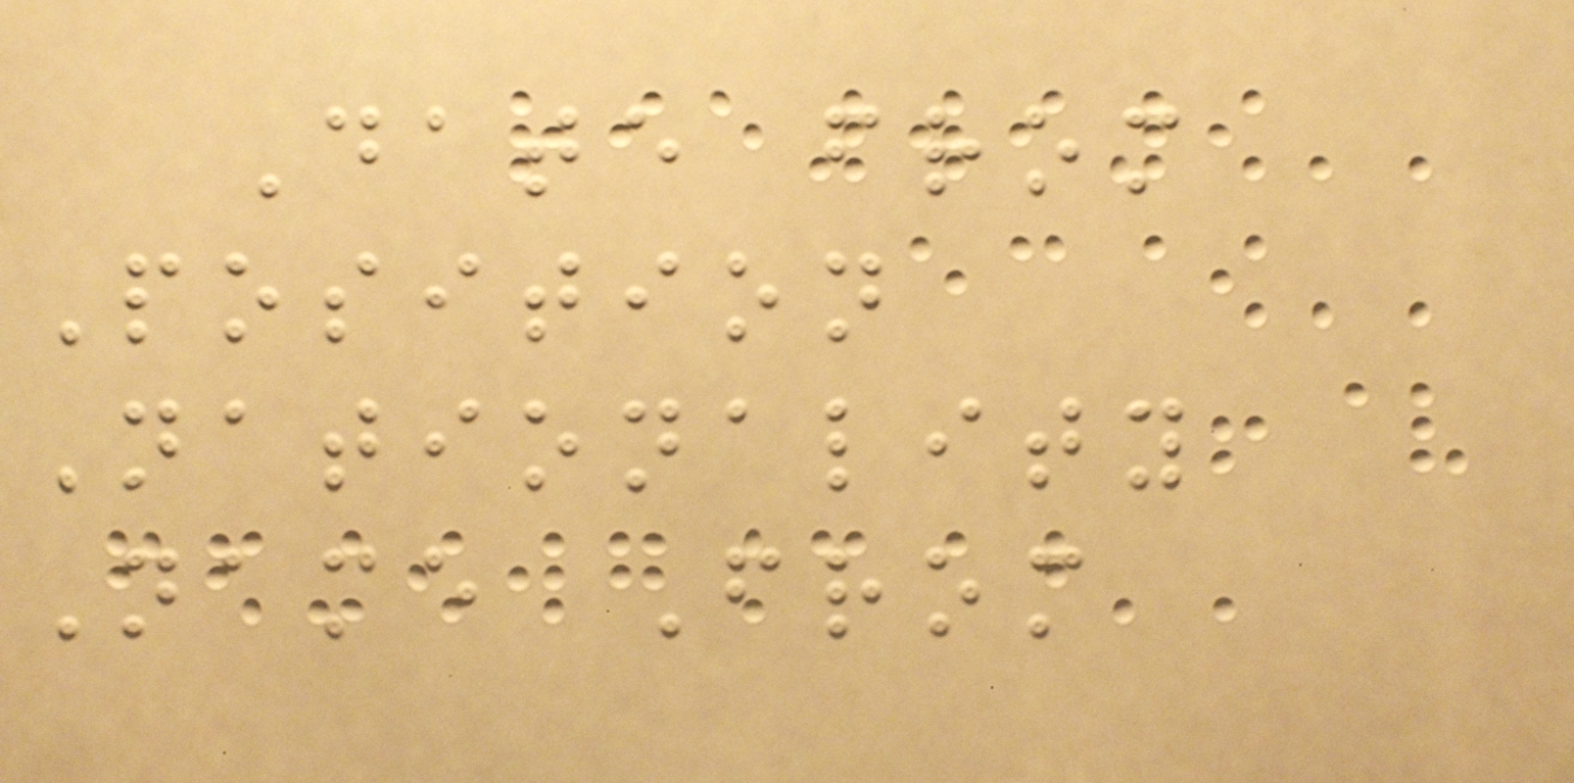Date from
Position
Nationality
Name From
